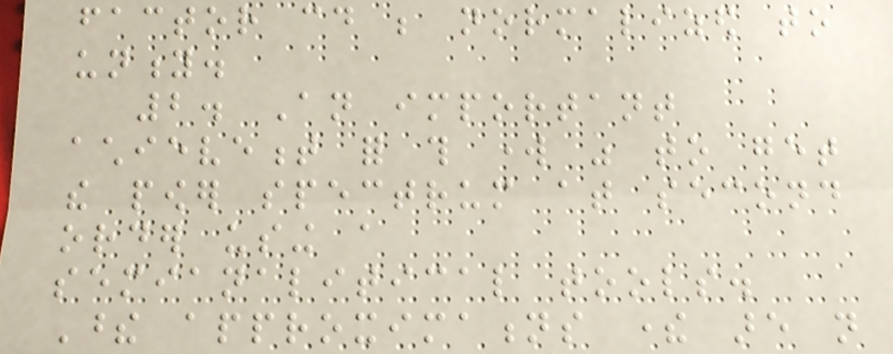factor could be normalized to
unity.
2. An important
achievement for this work was to get
the power spectrum at second
order using a
semianalitical tools.
These approximations there are not
